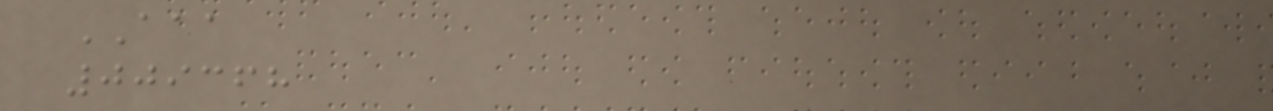AAA
009368
